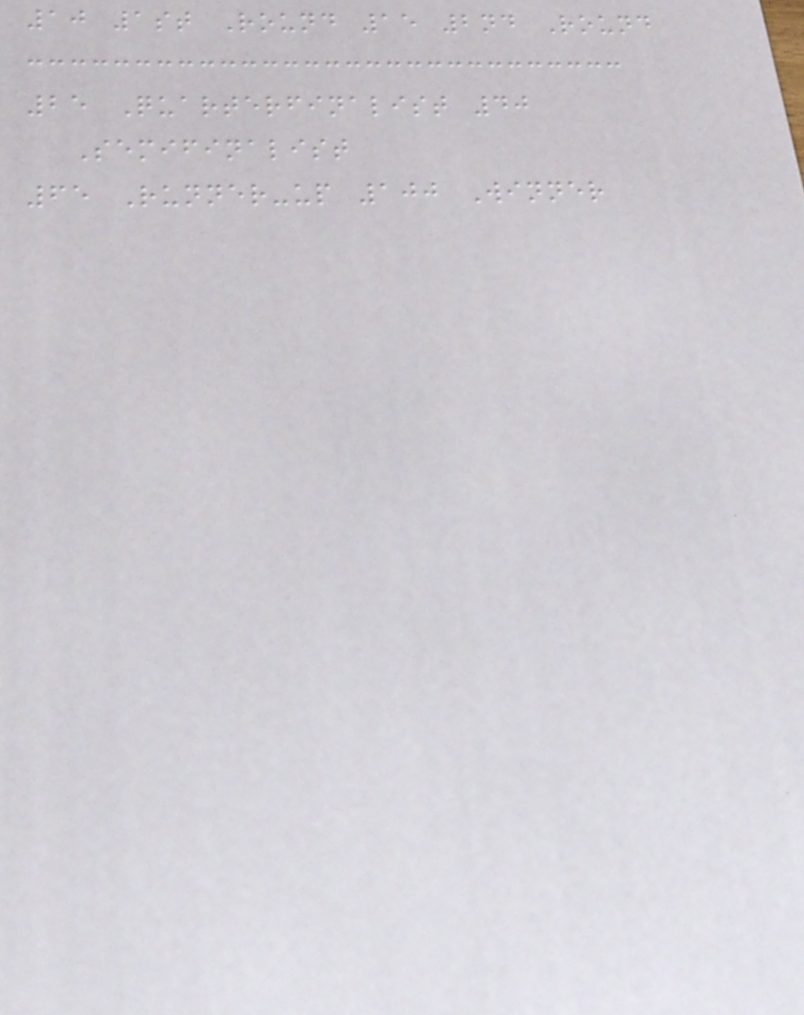10 1st Round 15 2nd Round
25 Quarterfinalist 40
Semifinalist
65 Runner-up 100 Winner
